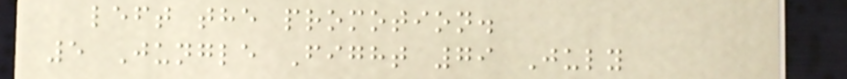left the promotion.
5 Jungle Fight 79 July
